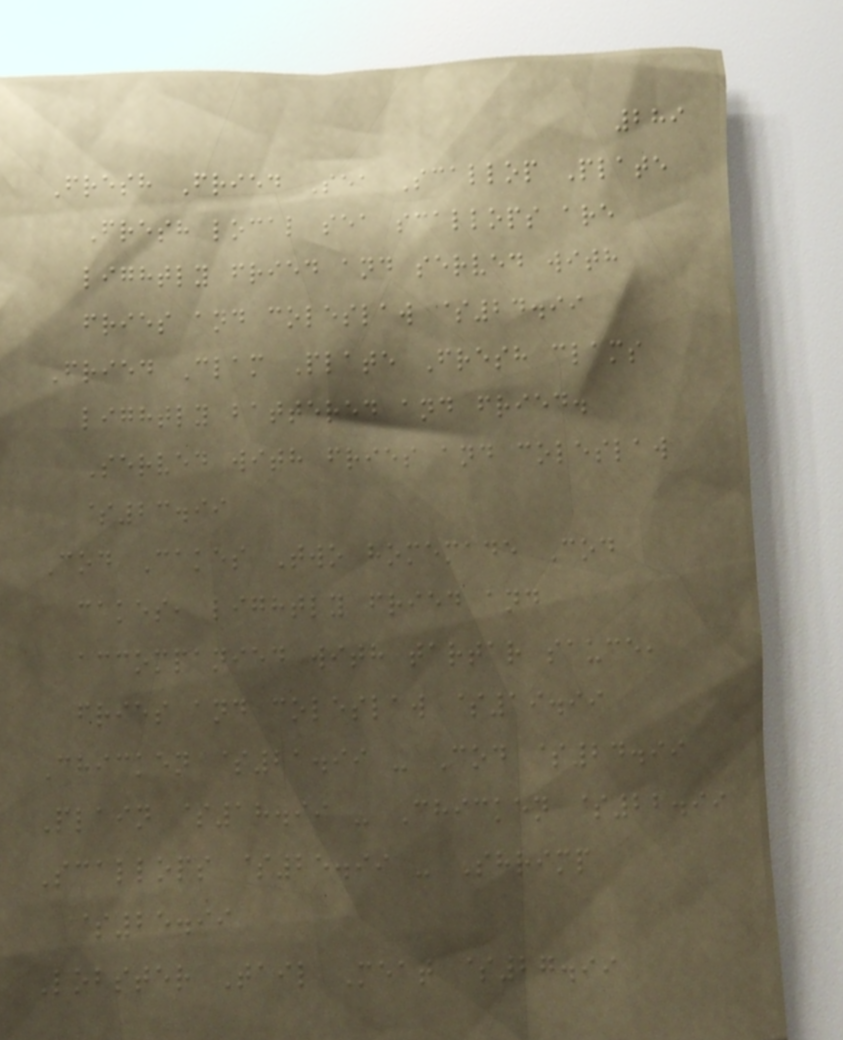289
Fresh Fried Sea Scallop Plate
Fresh local sea scallops are
lightly fried and served with
fries and coleslaw $24.99
Fried Clam Plate Fresh clams
lightly battered and fried.
Served with fries and coleslaw
$23.99
Cod Cakes Two homemade Cod
cakes, lightly fried and
accompanied with tartar sauce,
fries and coleslaw $19.99
Chicken $21.99 - Cod $24.99
Plain $18.99 - Chicken $22.99
Scallops $25.99 - Shrimp
$25.99
Lobster Tail Meat $27.99
